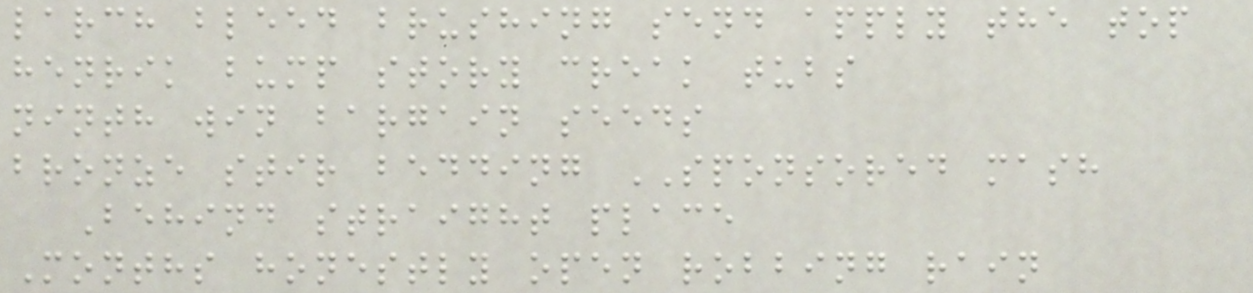larch bleed brushing send apply the top
henrik bump story creak tubs
ninth win bargain seeds
bronze stir bedding SPONSORED mash
Behind straight place
Months honestly open robbing rain
